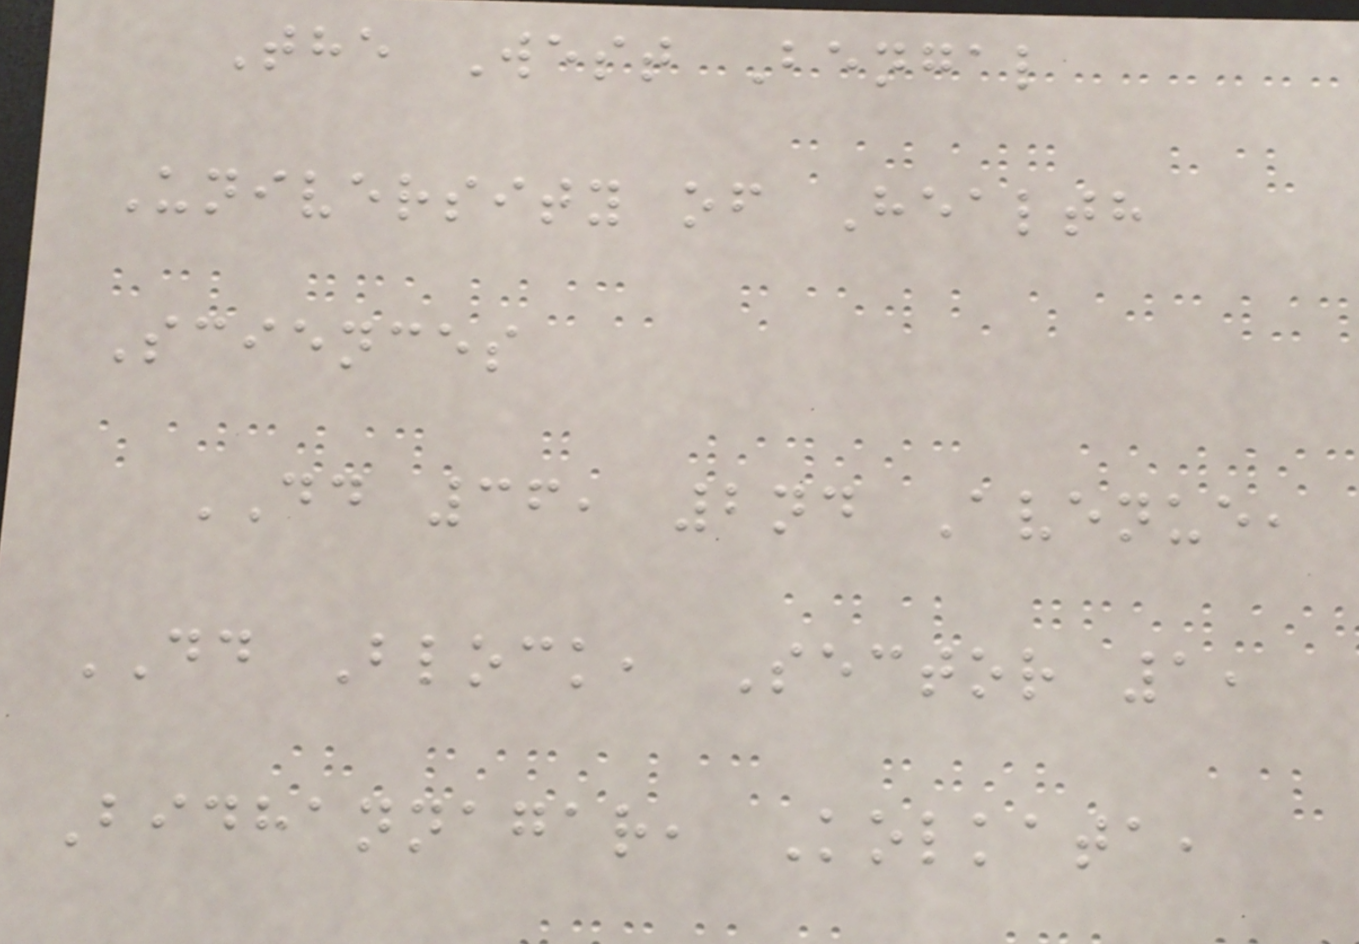The West Bengal
University of Health
Sciences
DD 36, 2nd Avenue,
DD Block, Sector 1,
Bidhannagar, Kolkata,
